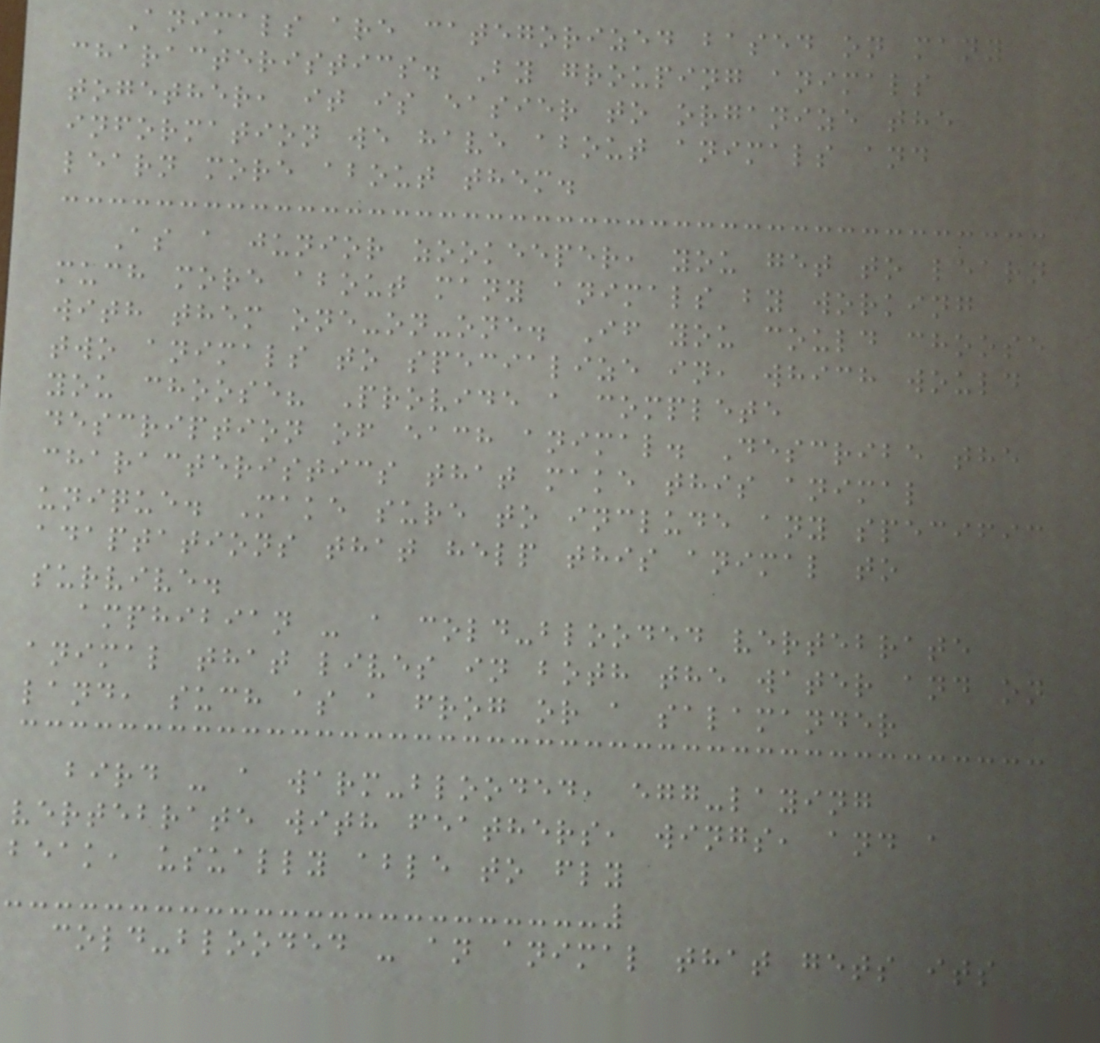Animals are categorized based on many
characteristics. By grouping animals
together, it is easier to organize the
information we have about animals and
learn more about them.
As a junior zookeeper, you get to learn
much more about many animals by working
with them one-on-one. If you could choose
two animals to specialize in, which would
you choose? Provide a complete
description of each animal. Describe the
characteristics that make this animal
unique. Make sure to include any specific
adaptations that help this animal to
survive.
amphibian - a cold-blooded vertebrate
animal that lives in both the water and on
land, such as a frog or a salamander
bird - a warm-blooded, egg-laying
vertebrate with feathers, wings, and a
beak, usually able to fly
cold-blooded - an animal that gets its
